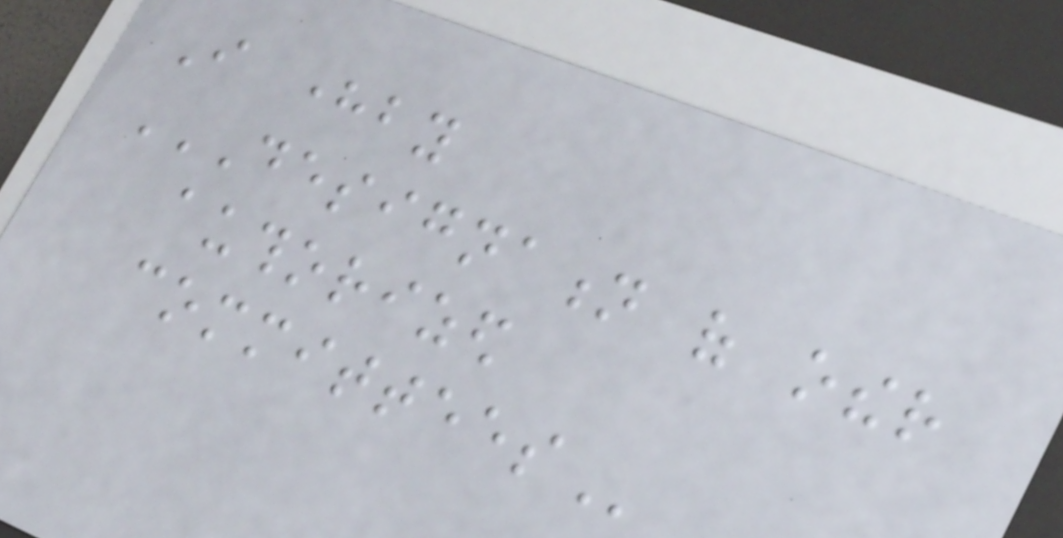I hereby
DESIGNATION OF OTHER
AUTHORIZED
COMMITTEES
